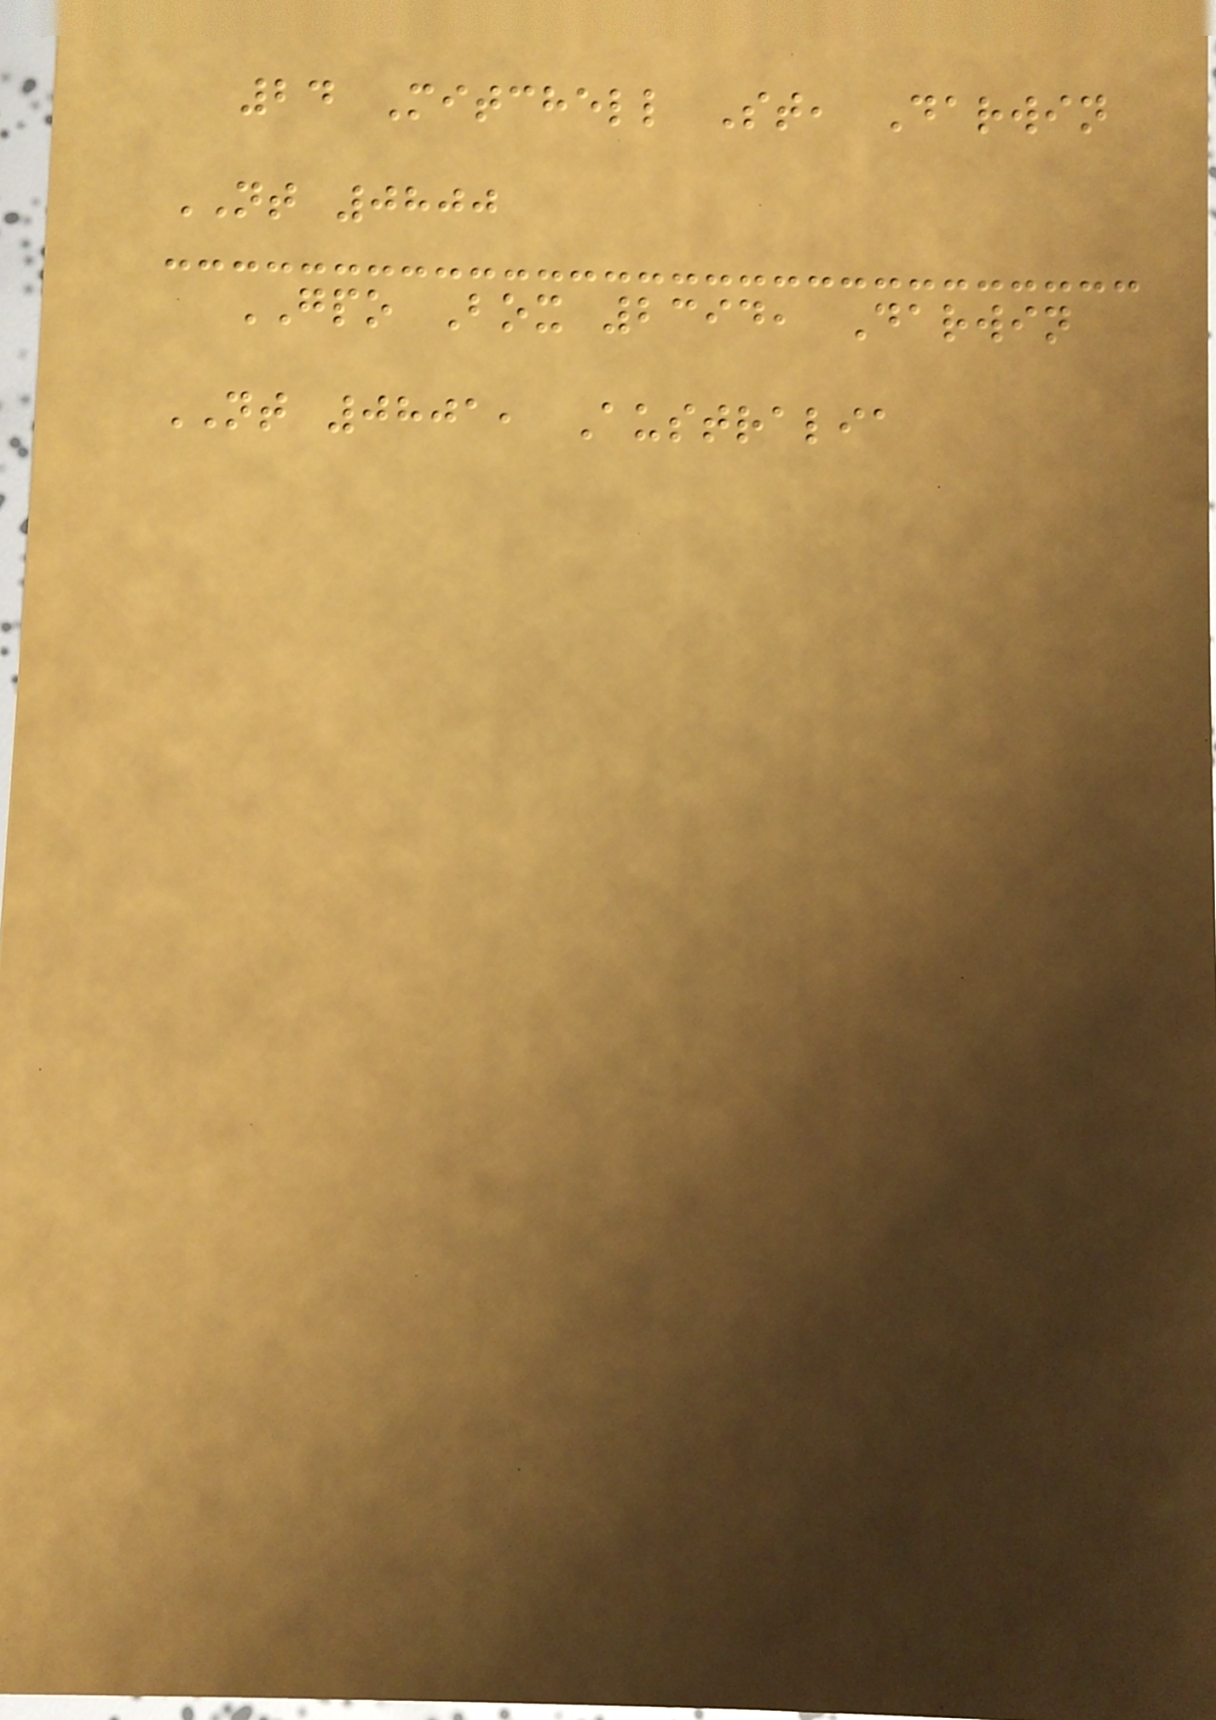24 Mitchell St, Darwin
NT 0800
GPO Box 2394, Darwin
NT 0801, Australia
